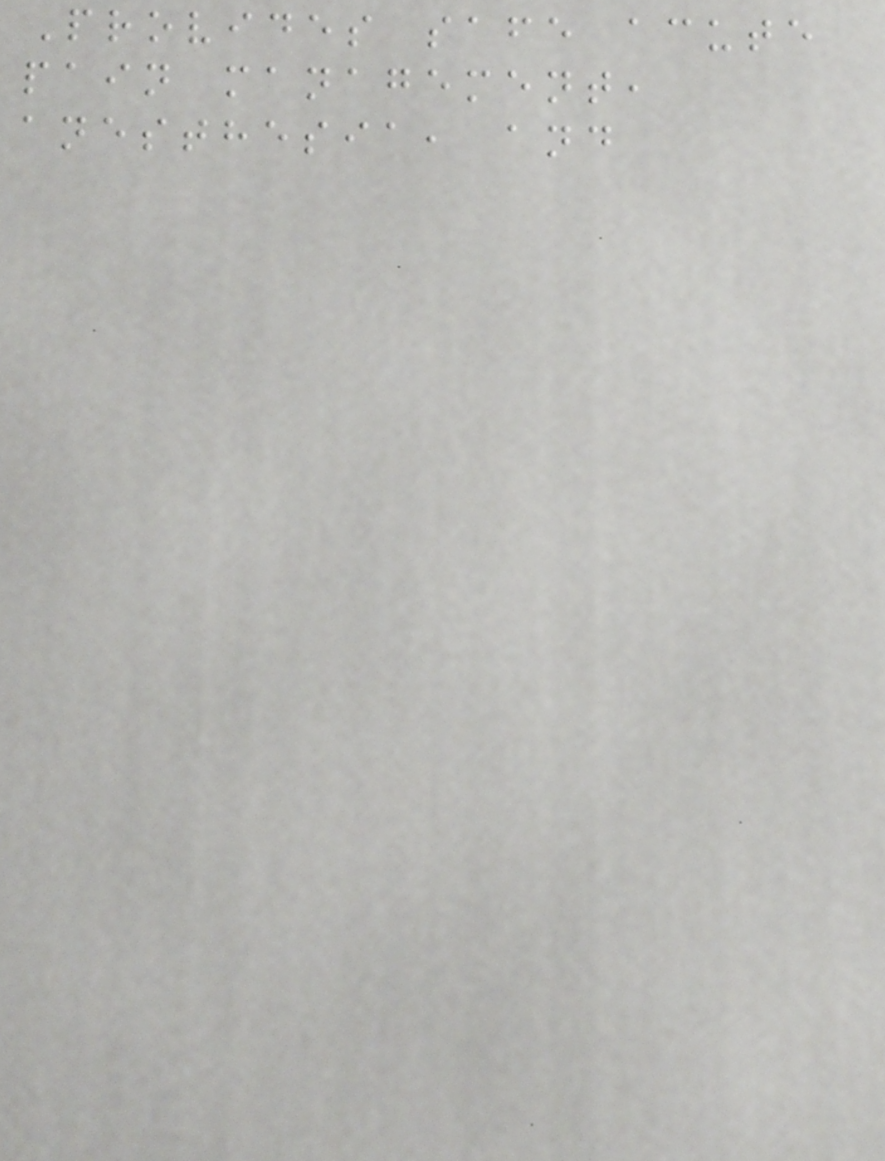Provides safe acute
pain management,
anesthesia, and
